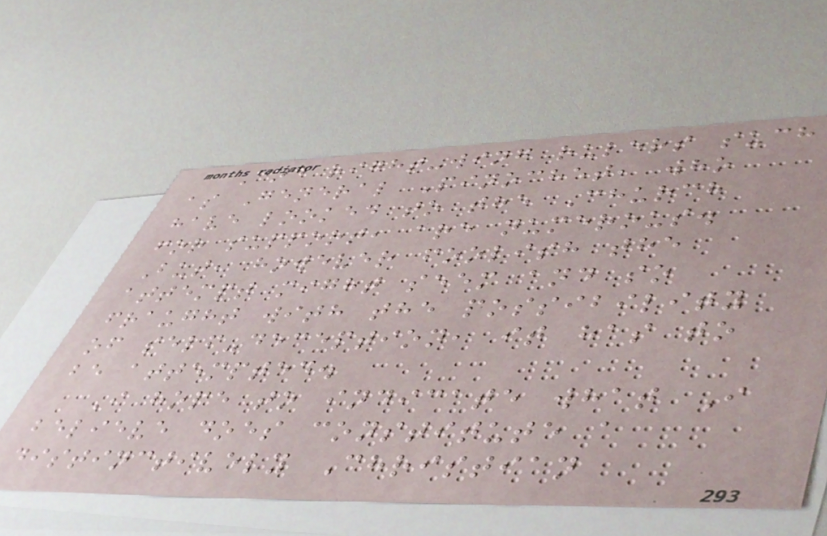And right-wing rulers such
as General Pinochet, who
have looked to the Church
for support, are numerous.
But, however foolish the
attempt might seem and so
fraught with the possibility
of self-deception, it has to
be attempted.
I hope to indicate what I
believe does constitute a
distinctively Christian
